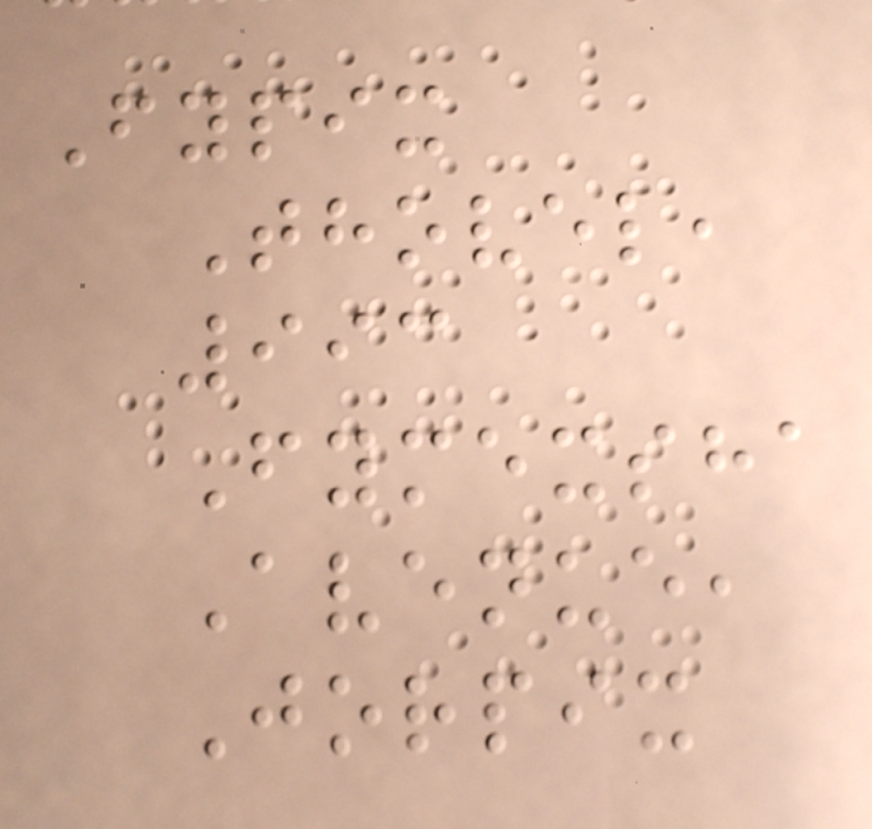Fypix
Thovel,
993
Fymexsha
Avenue,
Jorpix
